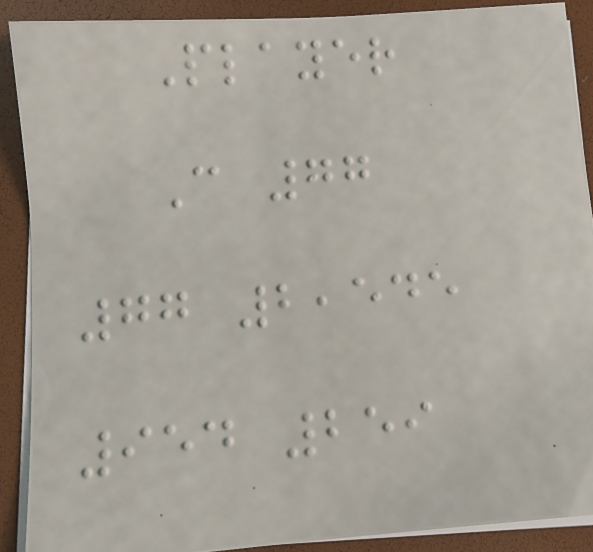Player
C 77
77 2,545
954 259
